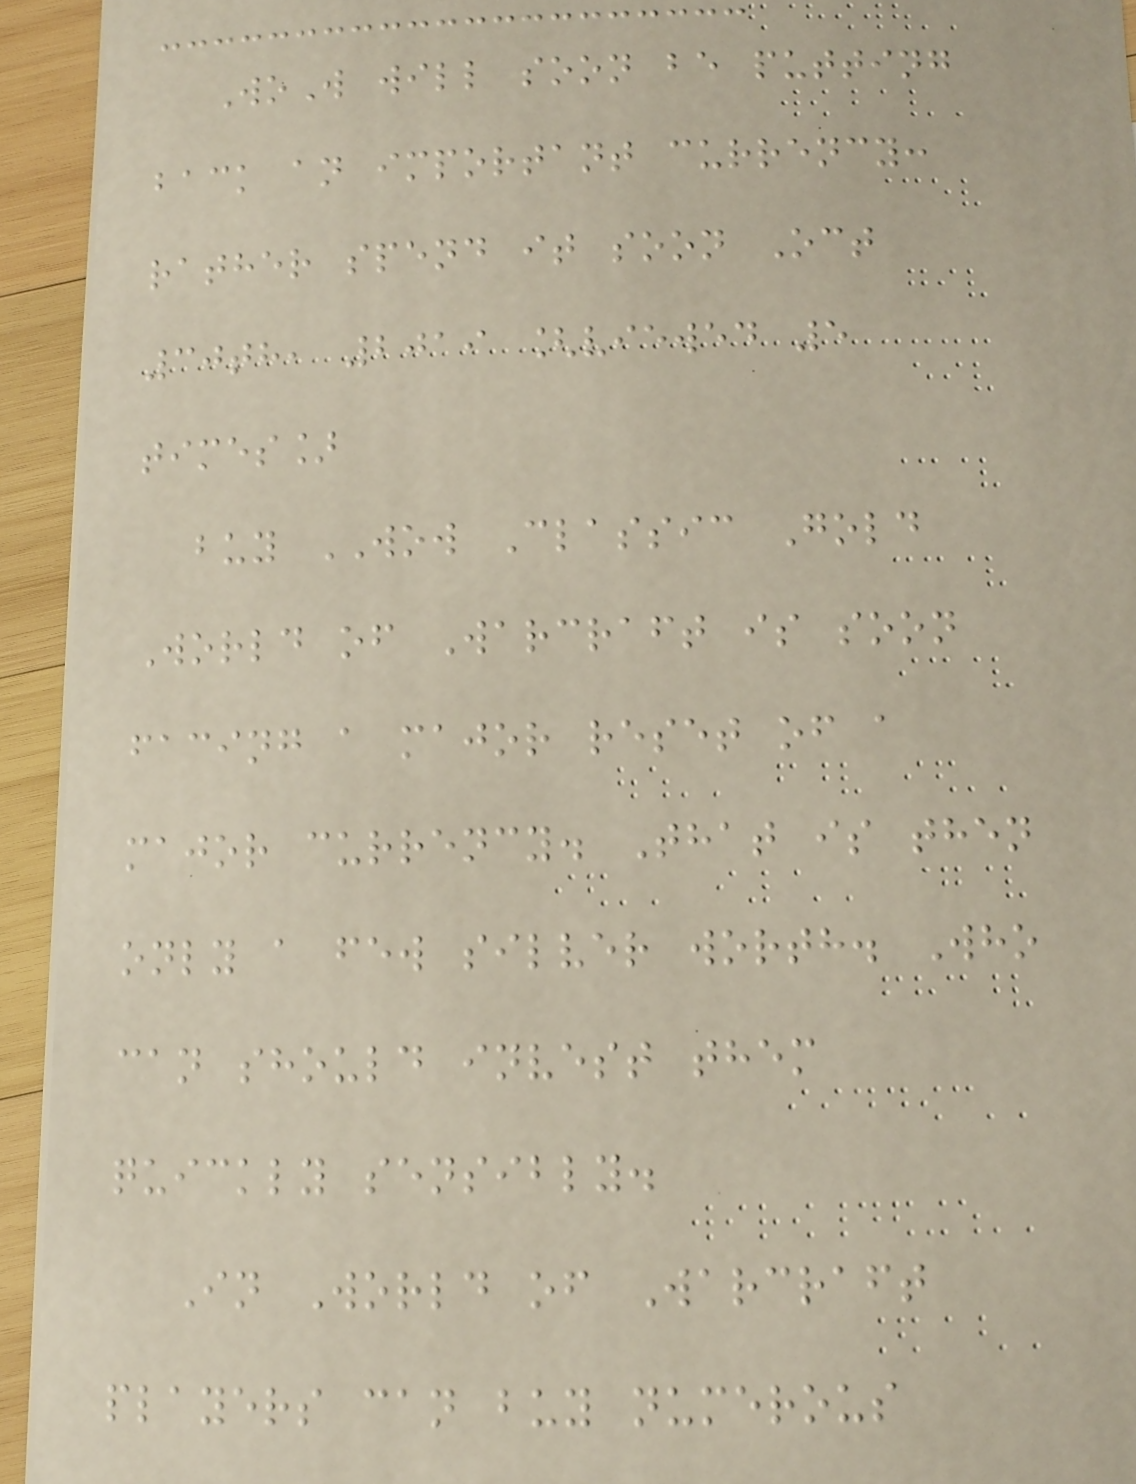WoW will soon be putting
back an important currency:
rather spend it soon Oct
30th, 2019 [viewed 5
times]
buy WOW Classic Gold
World of Warcraft is soon
facing a major reset of a
major currency. That is then
only a few silver worth. Who
can should invest them
quickly sensibly.
In World of Warcraft
players can buy numerous
